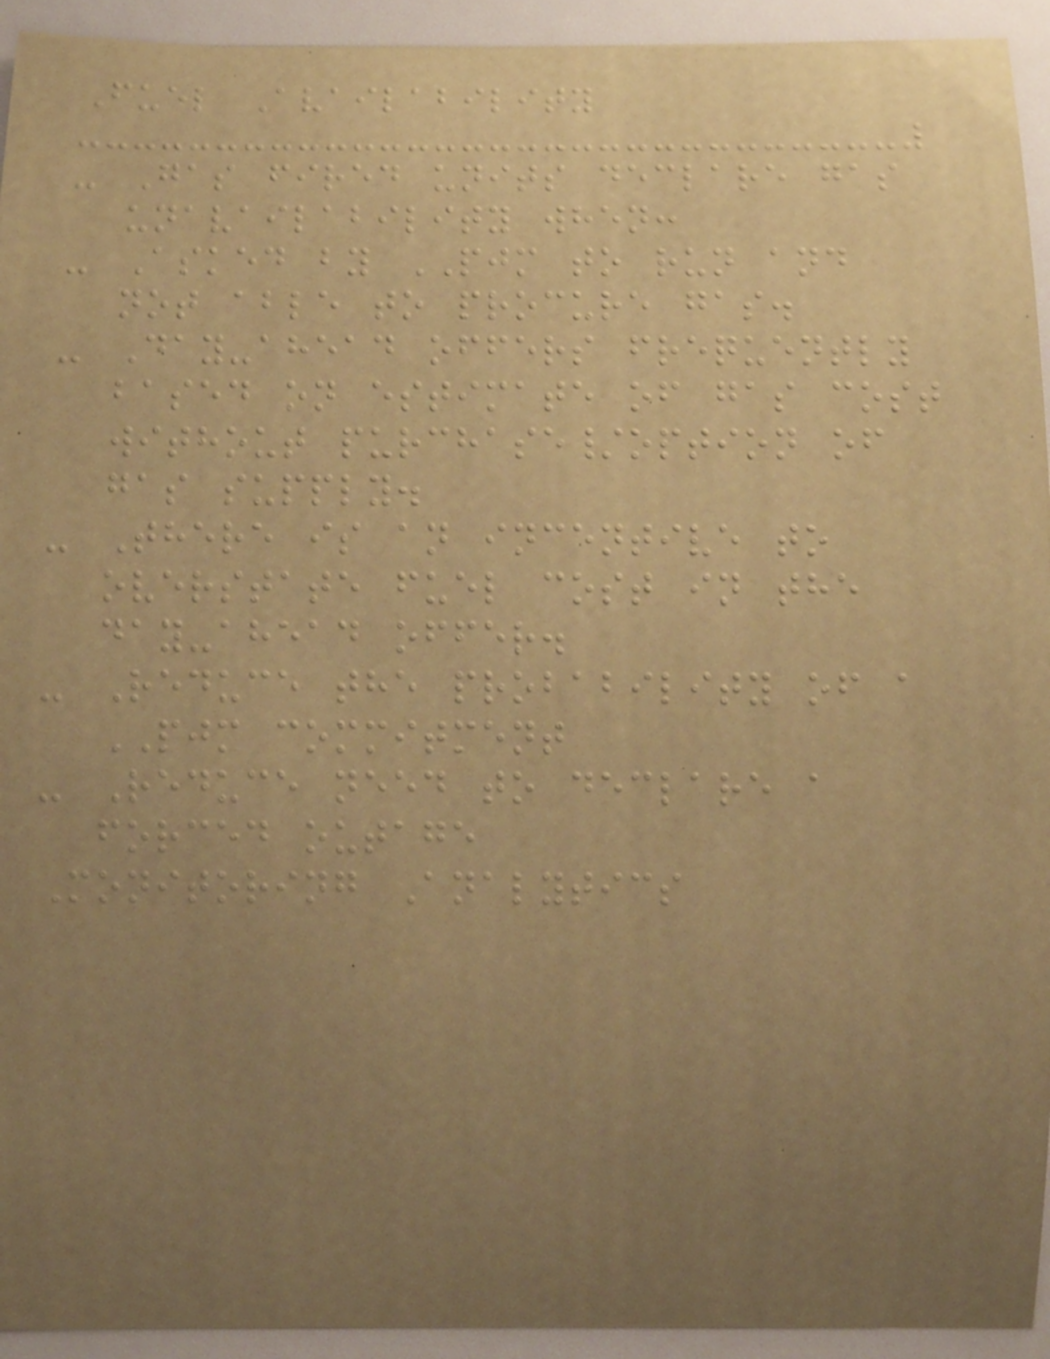Fuel Availability
- Gas fired units declare gas
unavailability when:
- Asked by PJM to run and
not able to procure gas.
- Day-ahead offers frequently
based on estimate of gas cost
without purchase/option of
gas supply.
- There is an incentive to
overstate fuel cost in the
day-ahead offer.
- Reduce the probability of a
PJM commitment
- Reduce need to declare a
forced outage
Monitoring Analytics
